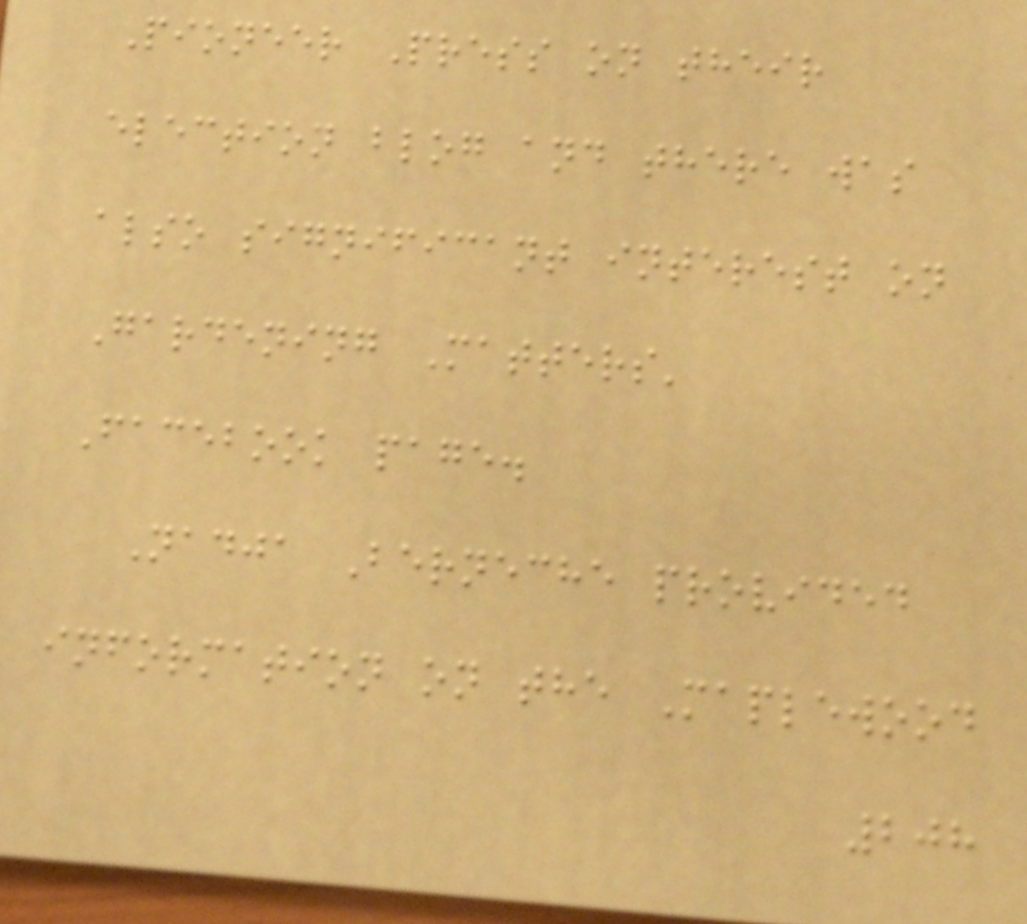Pioneer Press on their
election blog and there was
also significant interest on
Gardening Matters'
Facebook page.
Nadja Berneche provided
information on the Maplewood
208
